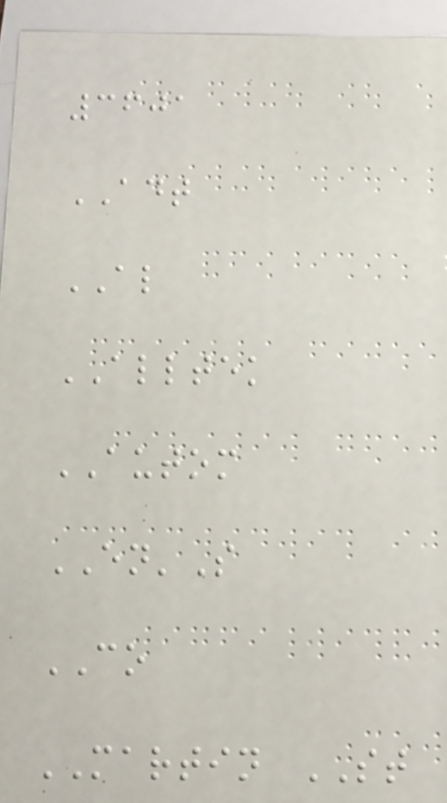3601
ADT
AL
ALLTEK
AUTOM
EN'S
CO
MARTIN ST
